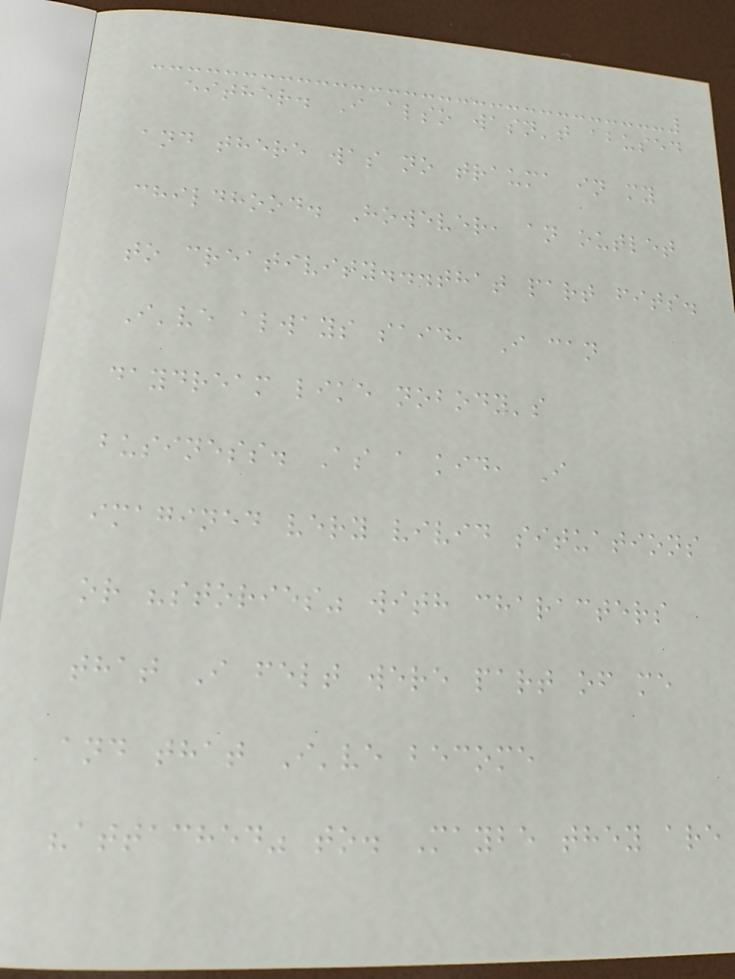either. I also wasn't abused
and there was no trauma in my
childhood. However, an outlet
to creativity...that part fits.
I've always said, I can
daydream like nobody's
business. As a kid, I
imagined very vivid situations
or "stories" with characters
that I felt were part of me
and that I've become
"attached" to. Maybe they are
